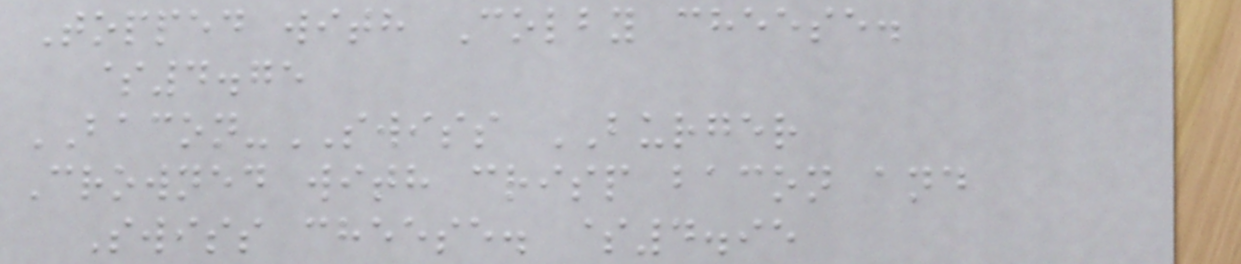Topped with Colby cheese.
$4.75
BACON-SWISS BURGER
Crowned with crisp bacon and
Swiss cheese. $4.95
